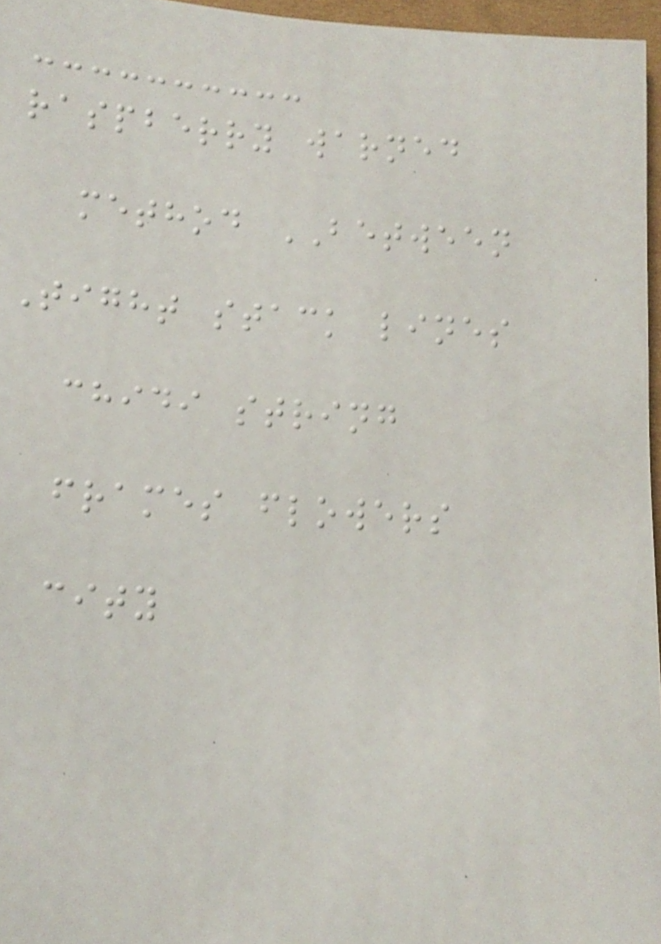raspberry warned
method BETWEEN
Tight stack lines
chidi string
frames flowers
city
